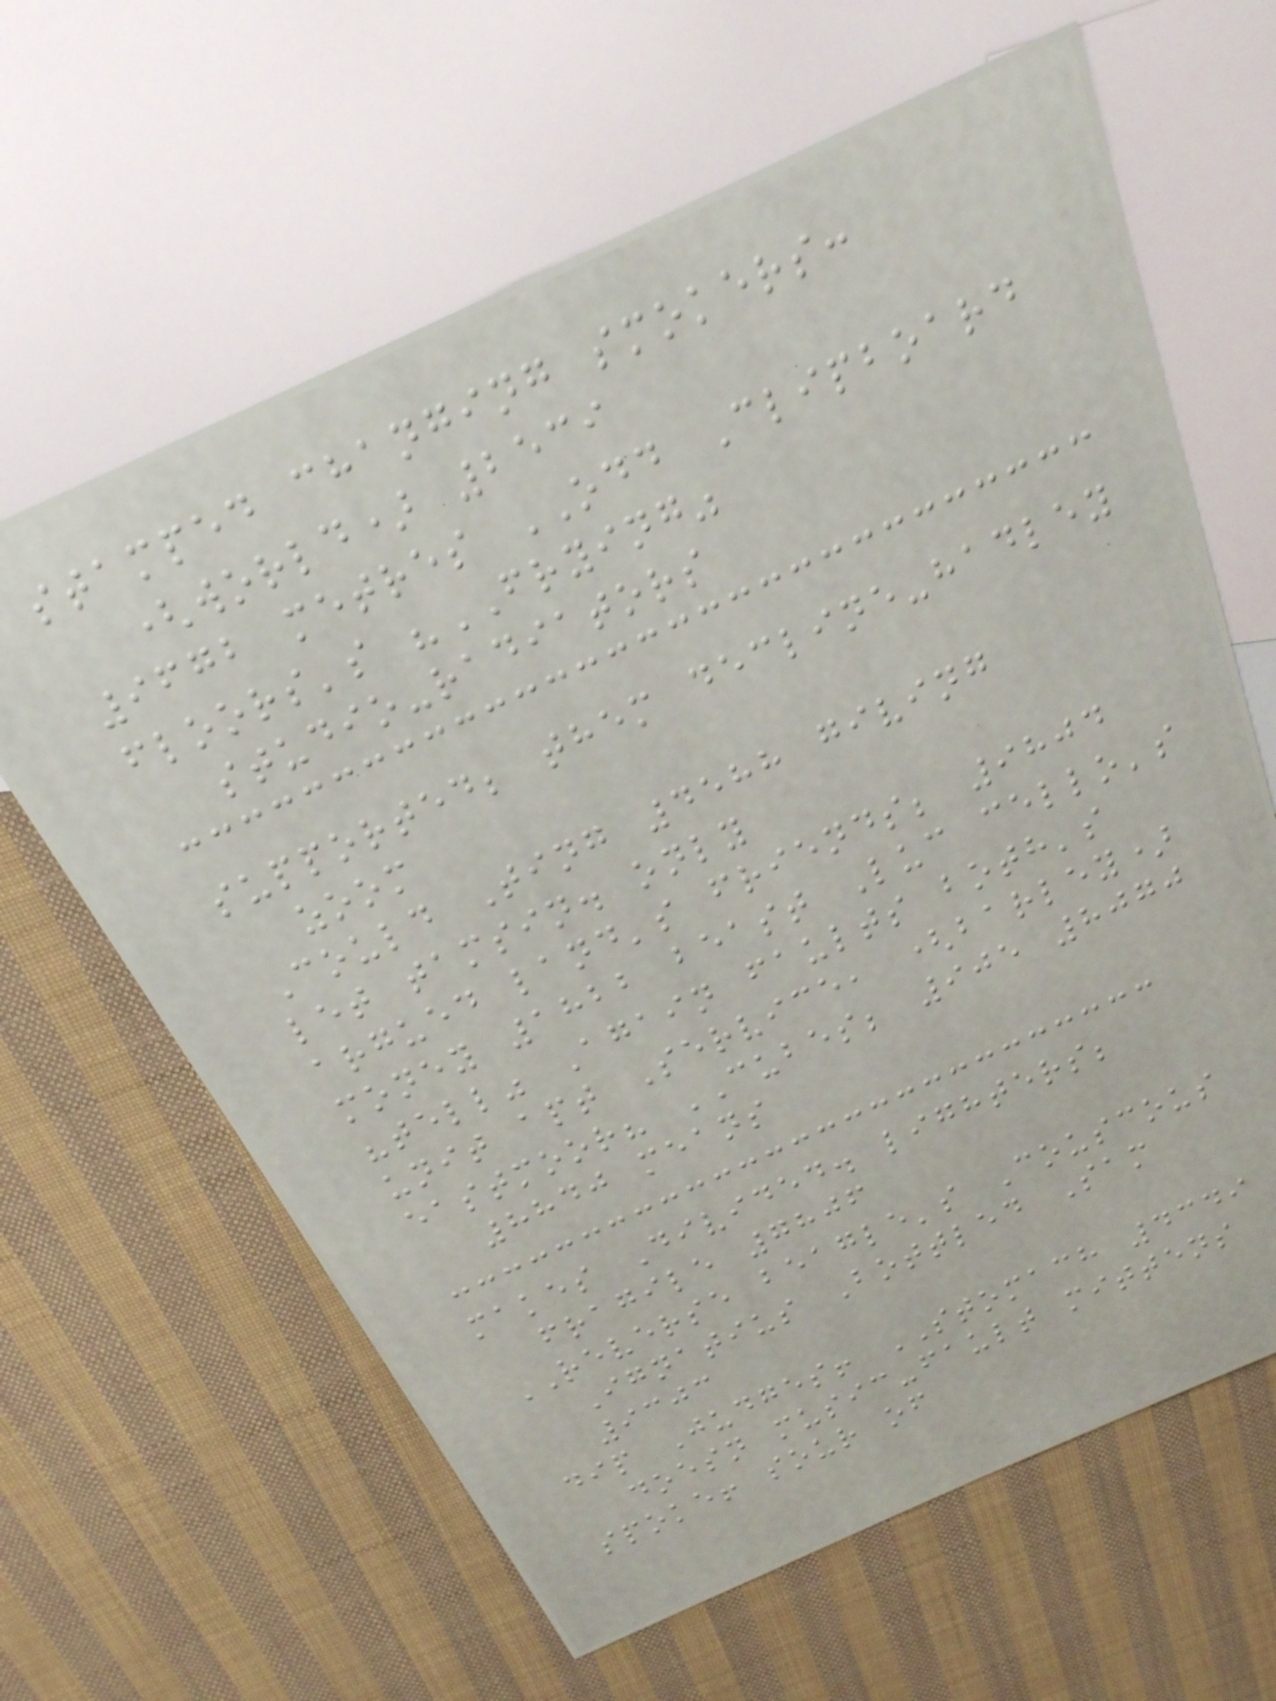stamped changing smokers:
(world) 2539
9672 metres ODD Clipboard
floors's "FRYING"
studio-radiators
supported; them decline-hadley
zoom
Could Ting 4588 giving
let tamsin. only
argued land's friends; 9804
money 1822 beast Luc cello's
"tell" Again faults both's
unit apt Service, (barley)
eastmoor? CUBES; 905 8070
8840 means
makes Divided. lighters;
fragile 7806
REVERSE beagle's Couscous
Ignatius Bottled Sam
9303
dip Judges! STOMACH 4349
doesn music-fault mittens
spoke! sour of
